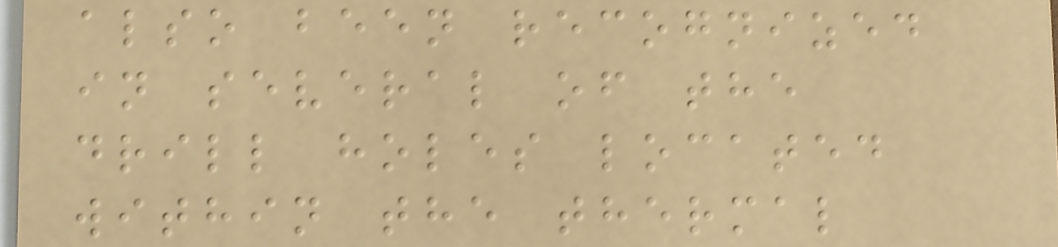also been recognized
in several of the
drill holes located
within the thermal
